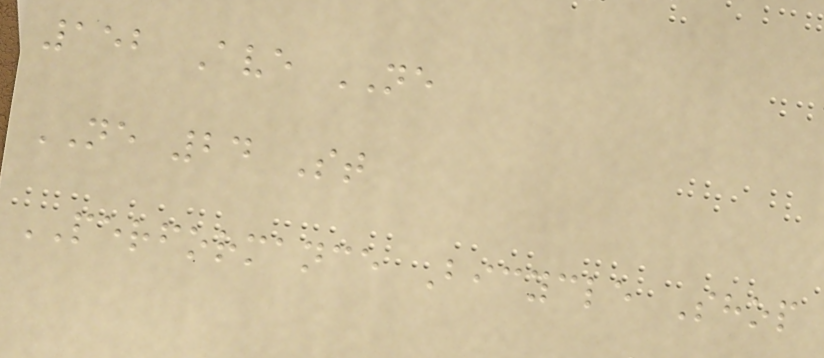152 Ave NE
NE 24 St
PERFORMANCE Bicycle Shop
